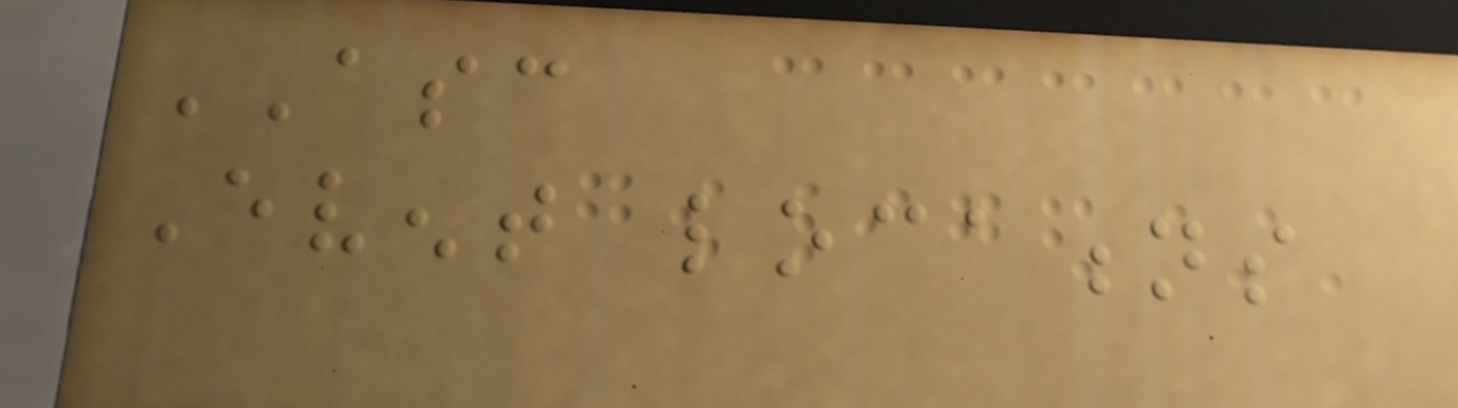ASC
Event locations
